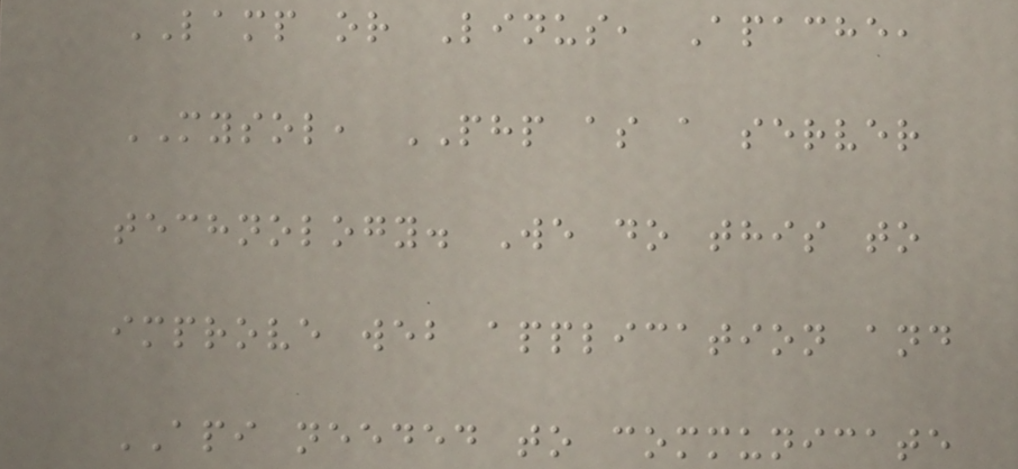LAMP or Linus, Apache,
MYSOL, PHP as a server
technology. We do this to
improve web application and
API needed to communicate
